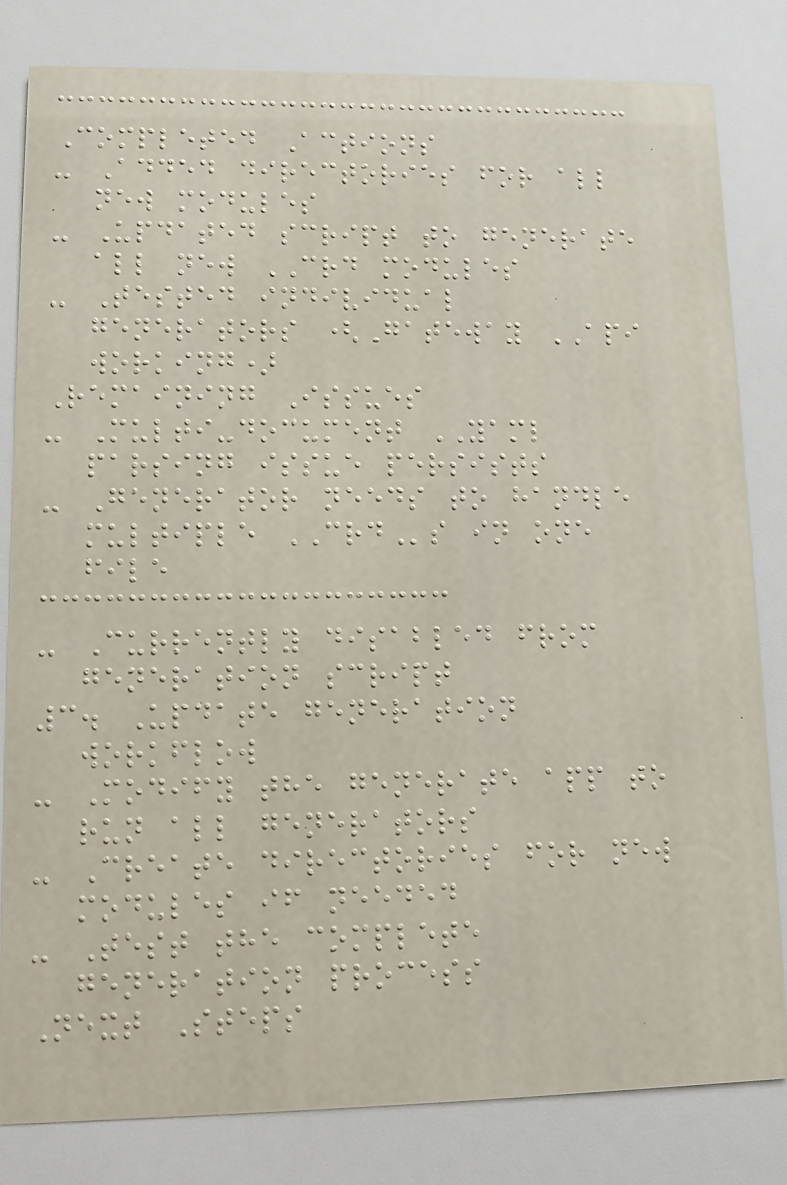Completed Actions
- Added directories for all
new modules
- Updated script to generate
all new CRD modules
- Tested individual
generators (Gateway API
working)
Remaining Issues
- Multi-document YAML
parsing issue persists
- Generator needs to handle
multiple CRDs in one
file
- Currently disabled from
generation script
3. Update generation
workflow
- Modify the generate app to
run all generators
- Create directories for new
modules if needed
- Test the complete
generation process
Next Steps
